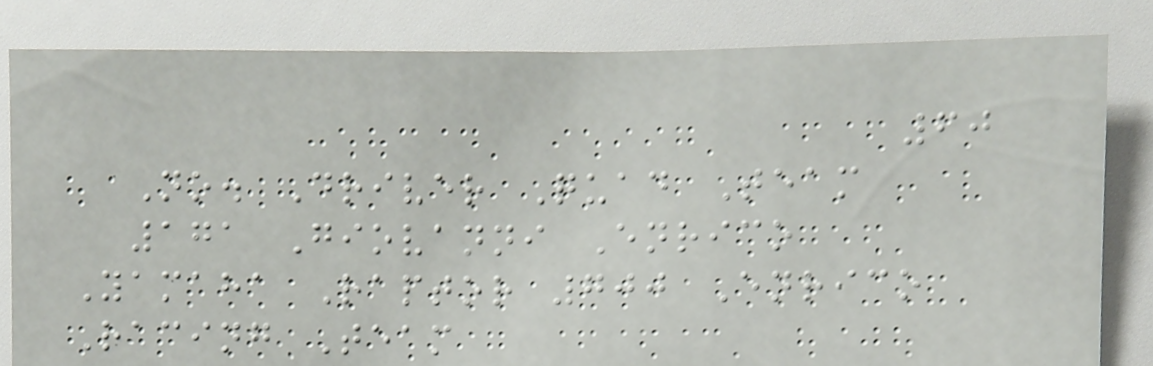60
No. Driver Quad Team
171 Giovanni Enrico
Yamaha Raptor 700 Enrico
Racing Team
